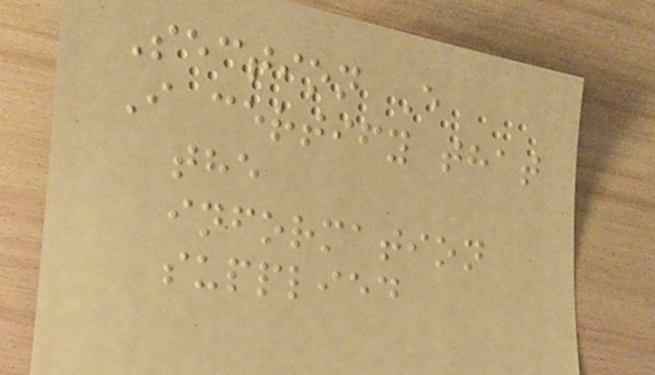Section E
I certify that
the
information
supplied
